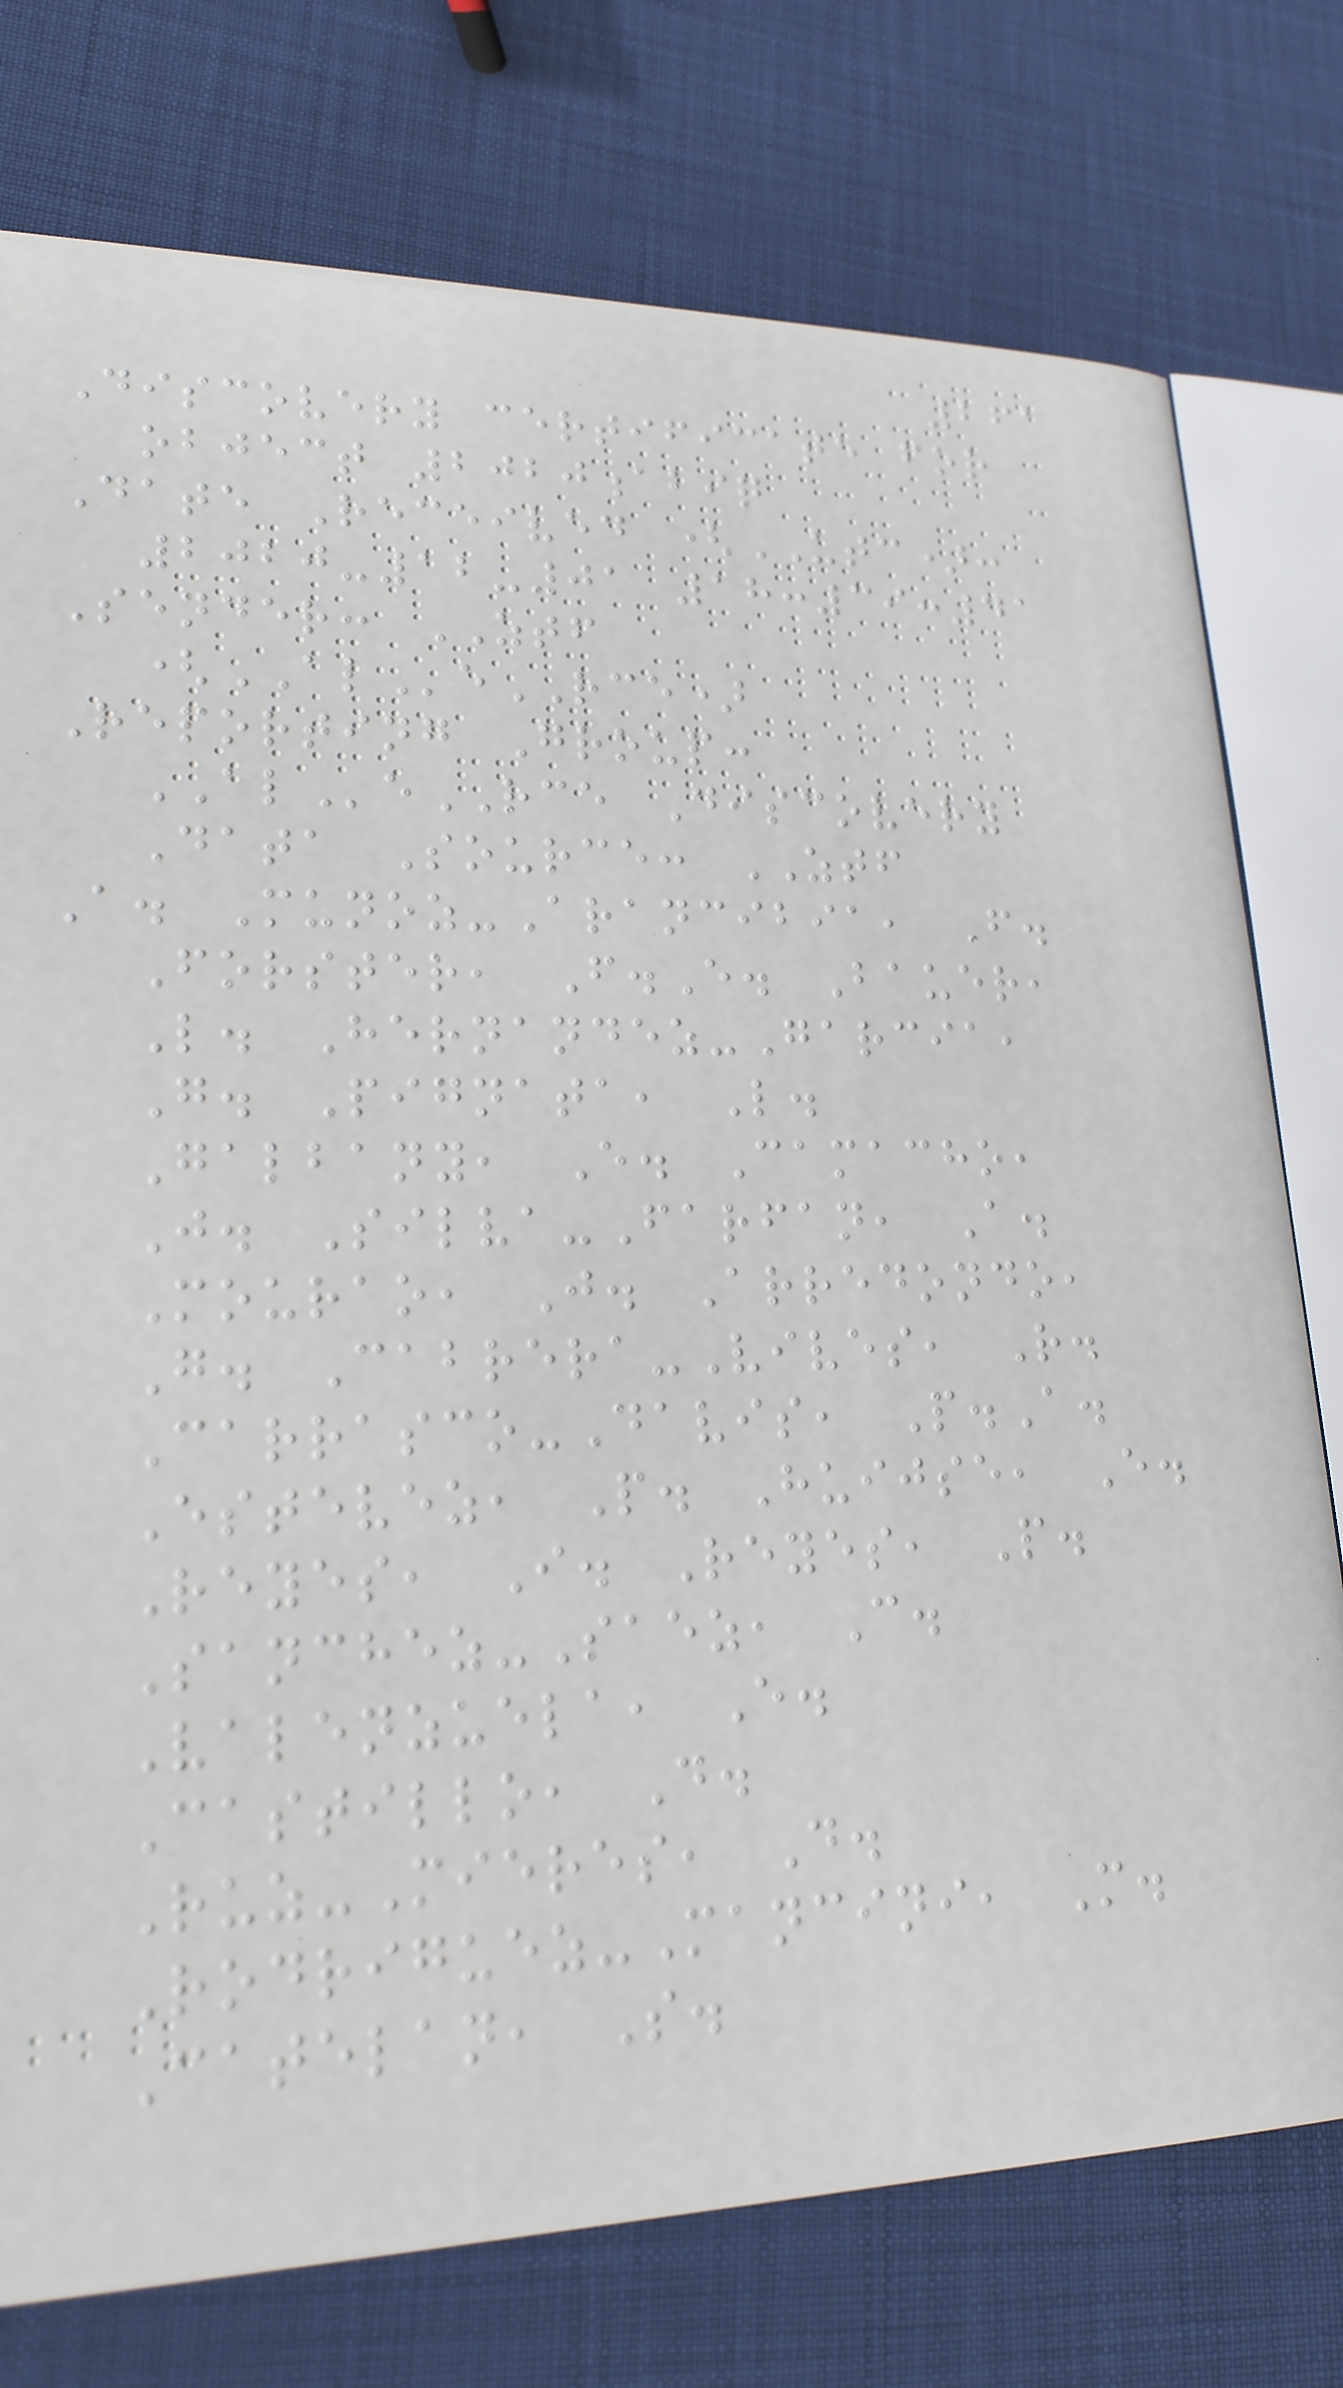261
Discovery certificate for
object 2020abiq
Date Received (UTC):
2020-12-01 18:39:41
Sender: ZTF
(ALeRCE)
Reporting Group:
ALeRCE Discovery
Data Source: ZTF
A. Munoz-Arancibia, F.
Forster, F.E. Bauer,
L. Hernandez-Garcia,
G. Pignata, L.
Galbany, E. Camacho,
J. Silva-Farfan, A.
Mourao, J. Arredondo,
G. Cabrera-Vives, R.
Carrasco-Davis, P.A.
Estevez, P. Huijse, E.
Reyes, I. Reyes, P.
Sanchez-Saez, C.
Valenzuela, E.
Castillo, D.
Ruz-Mieres, D.
Rodriguez-Mancini, M.
Catelan, S.
